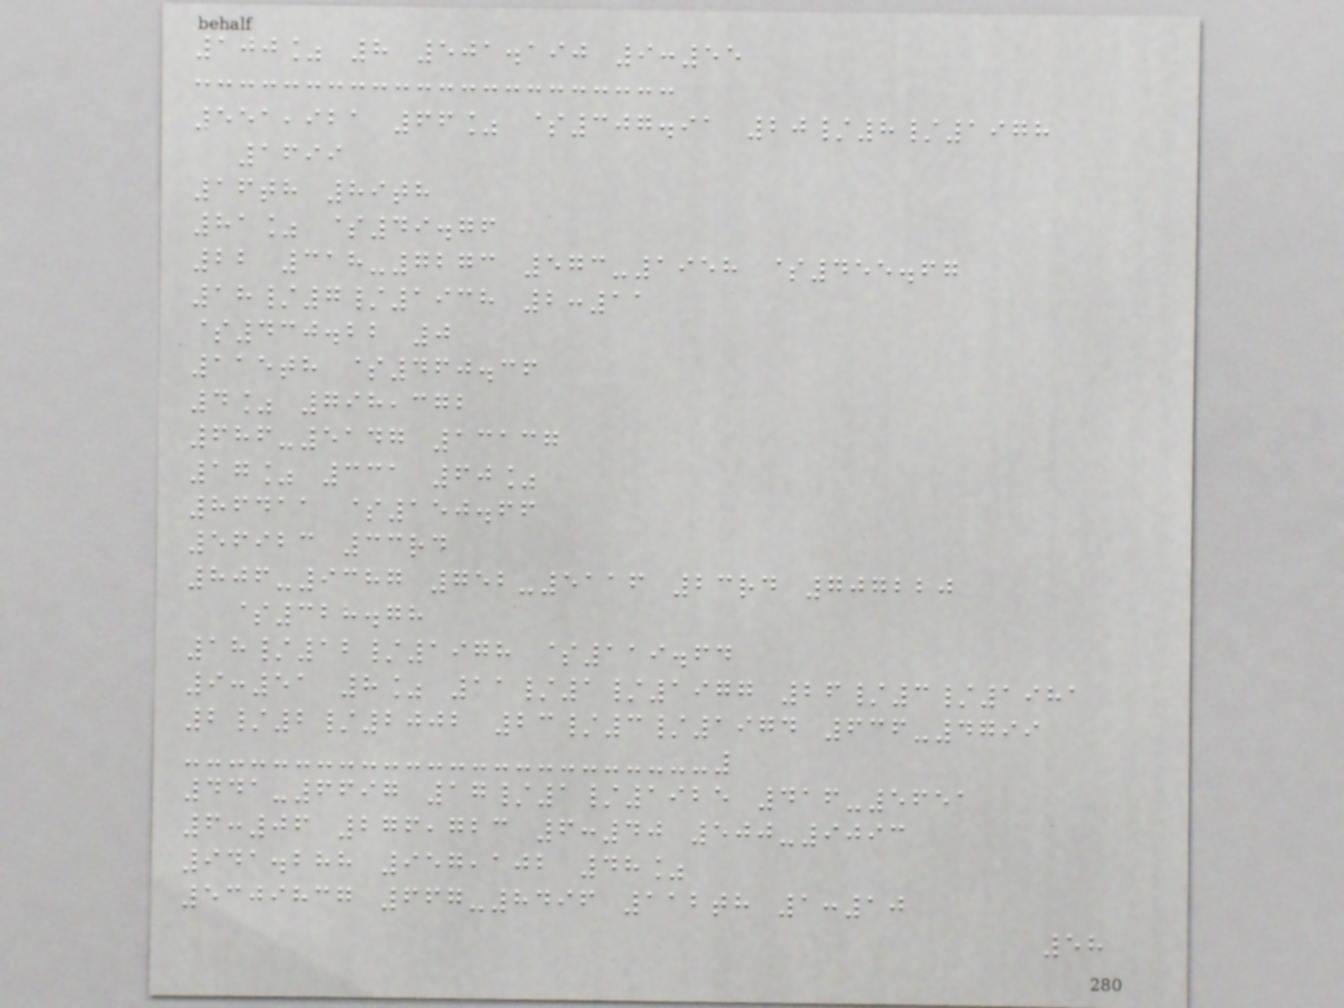100% 8 501.190 9:55
551,921 66% $307.91 20/8/1978
1699
16th 89th
81% $49.76
22 318-7273 573-1958 $455.67
18/7/1938 2:11
$430.22 0
115th $460.36
4% 798,372
686-5147 13137
17% 331 60%
86411 $150.66
56923 33rd
806-9387 752-5116 23rd 707220
$328.78
18/12/1978 $119.64
9:51 8% 11/1/1977 26/3/1981
2/2/2002 23/3/1974 636-4799
441-6697 17/1/1925 416-5651
6:06 276,723 6:40 500-9093
941.288 957,102 48%
5309837 667-8496 112th 1:10
58
